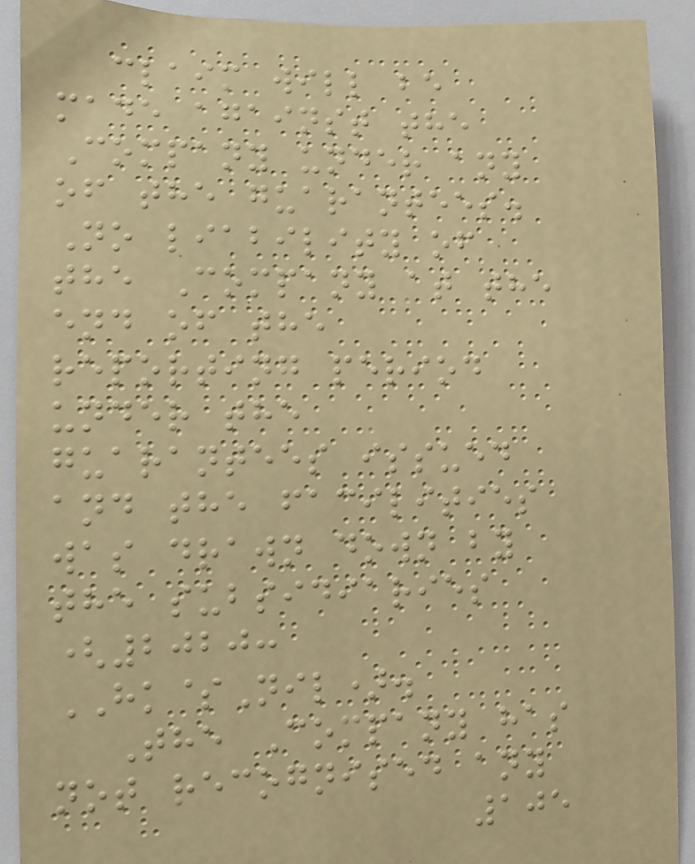claim will be
made against the
Company under any
of the guarantees.
No liability of
the Company at the
end of the
reporting period
under the
guarantees issued
and the facilities
was drawn down by
the subsidiaries
(2020:
HK$Nil).
The Company has
not recognised any
105
